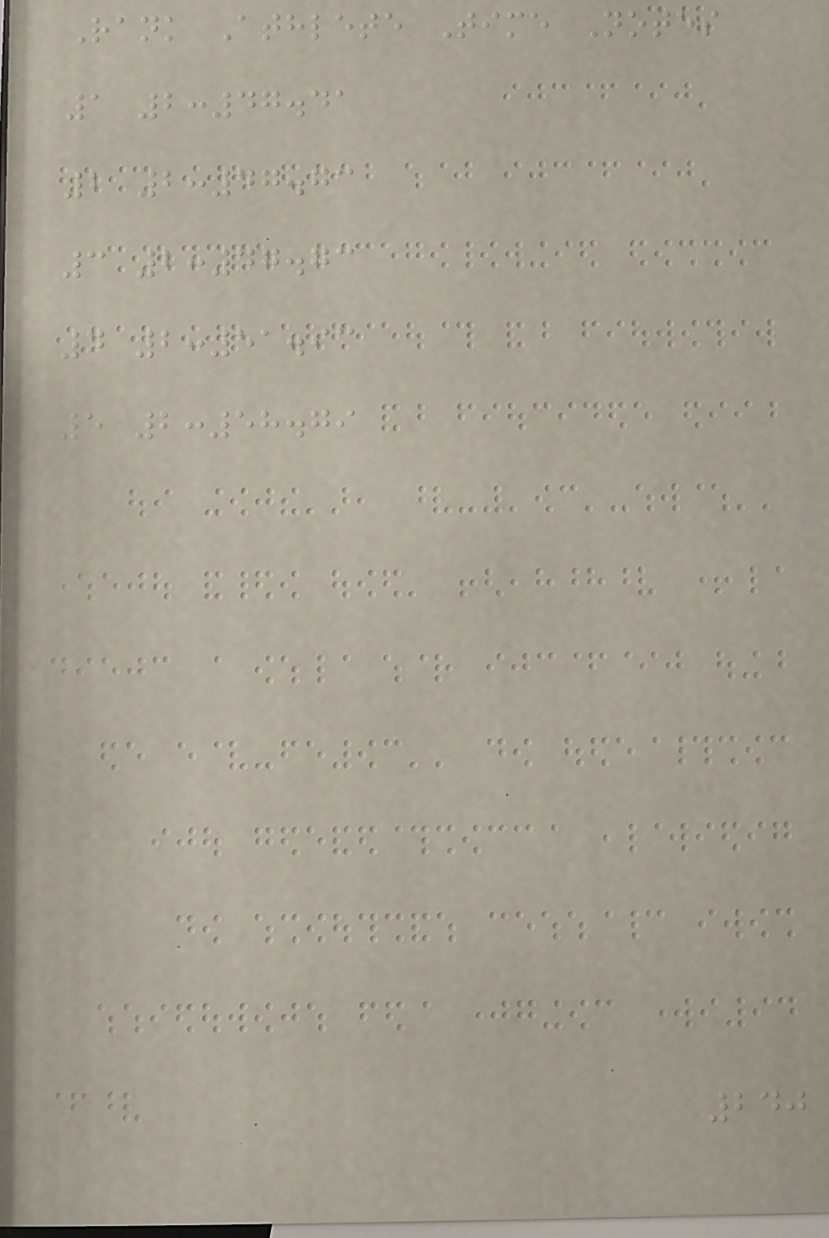Rank Athlete Time Notes
1 2:47.41
2 2:47.73
3 2:47.73
4 2:51.93
5 2:58.79
240
